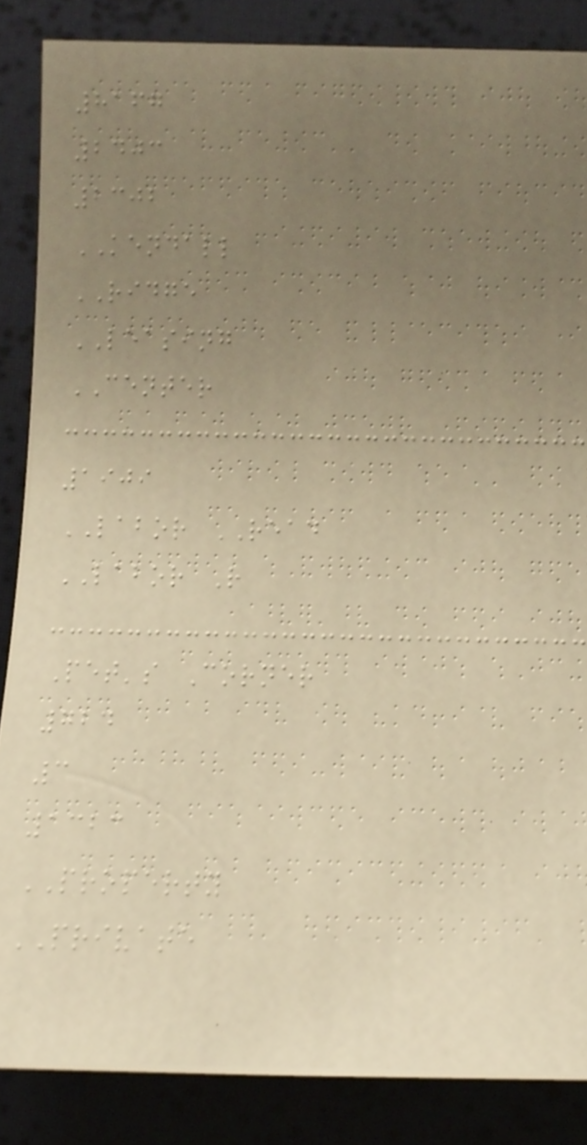8167
2403
2302
KENDALL
RIDGE
LEASING
CENTER
1909
LABOR READ
LABOR R
Pet's Corner
724
3
1323
PROPERTY
PRIVATE
